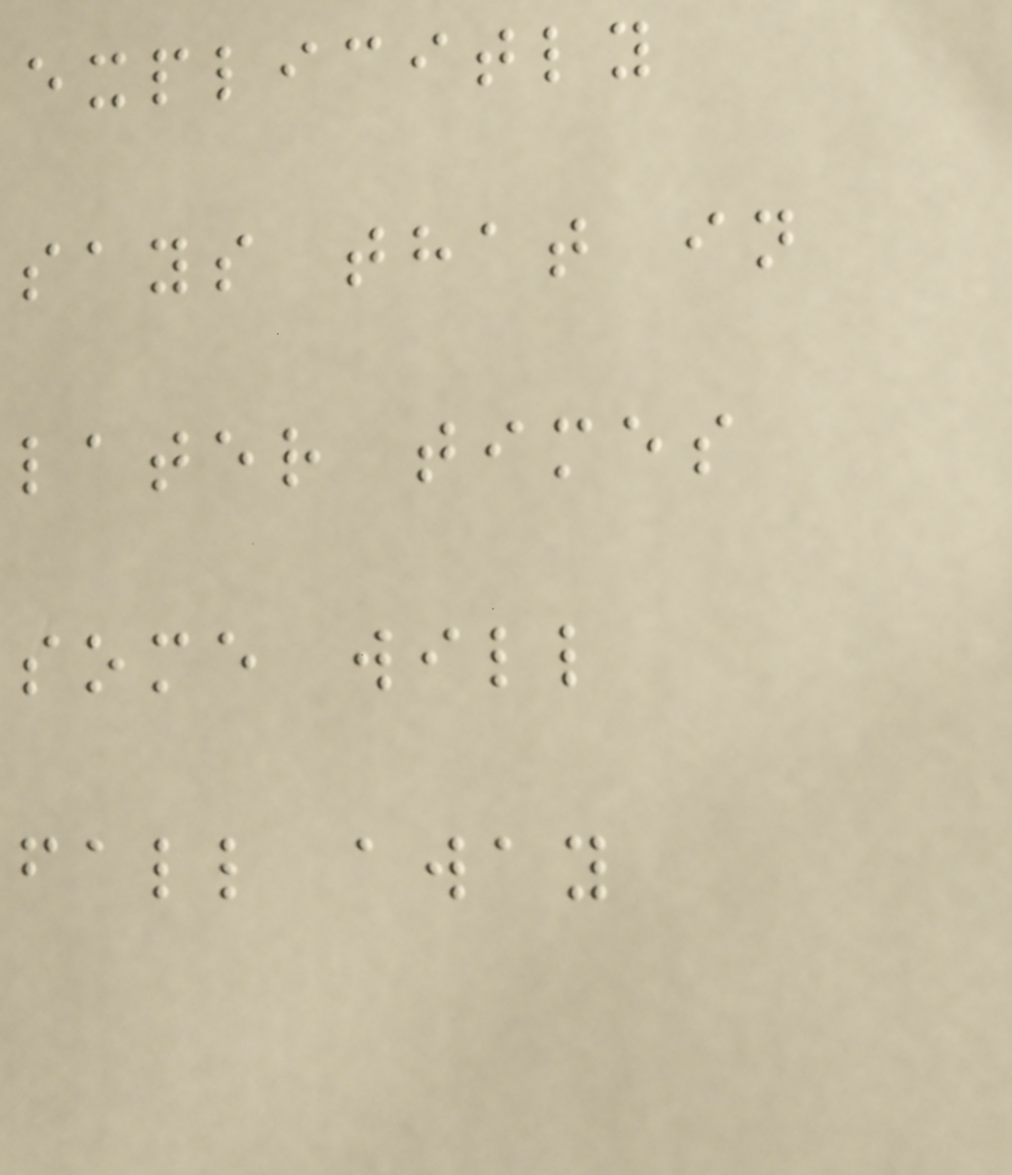explicitly
says that in
later times
some will
fall away
